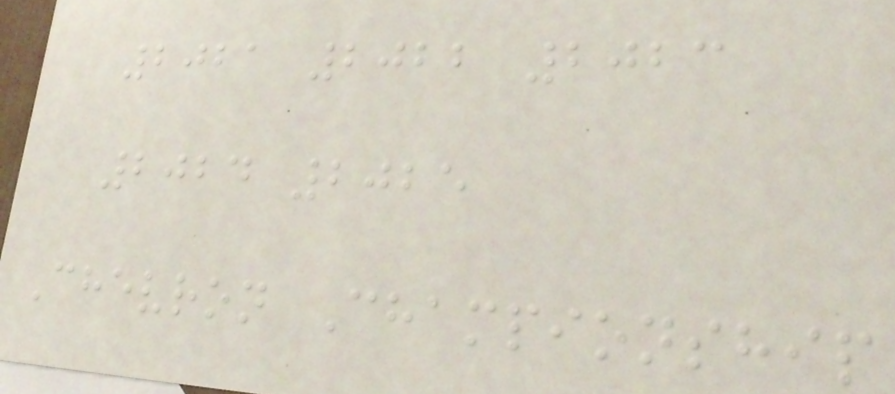2021 2022 2023
2024 2025
Chevron Championship
